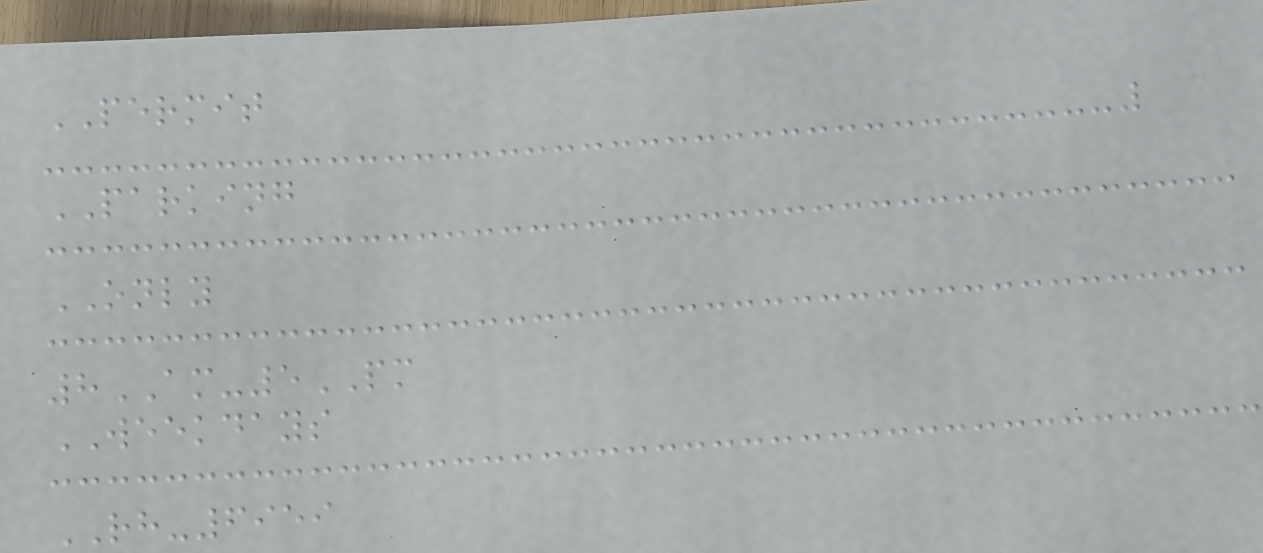PERMIT
PARKING
ONLY
8AM-5PM
WEEKDAYS
RH-6959
